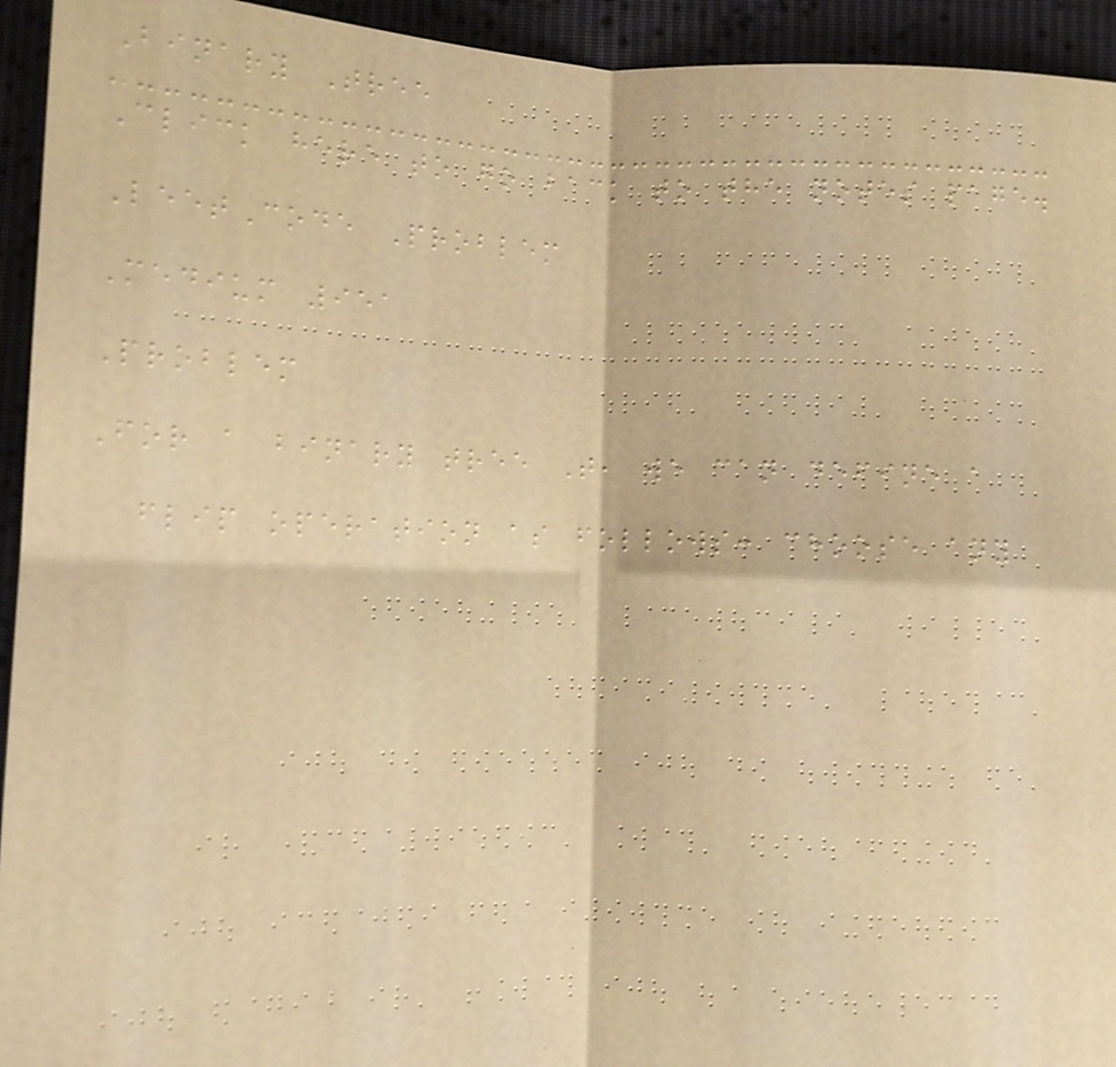Binary Tree
Click here to go back to the notes page.
LeetCode Problem
Medium 951
Problem
For a binary tree T, we can define a
flip operation as follows: choose any
